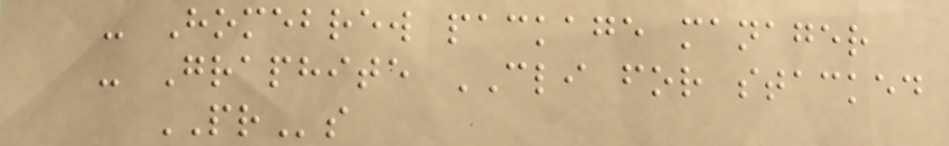- Homebrew package manager
- Graphite CLI for stacked
PRs
